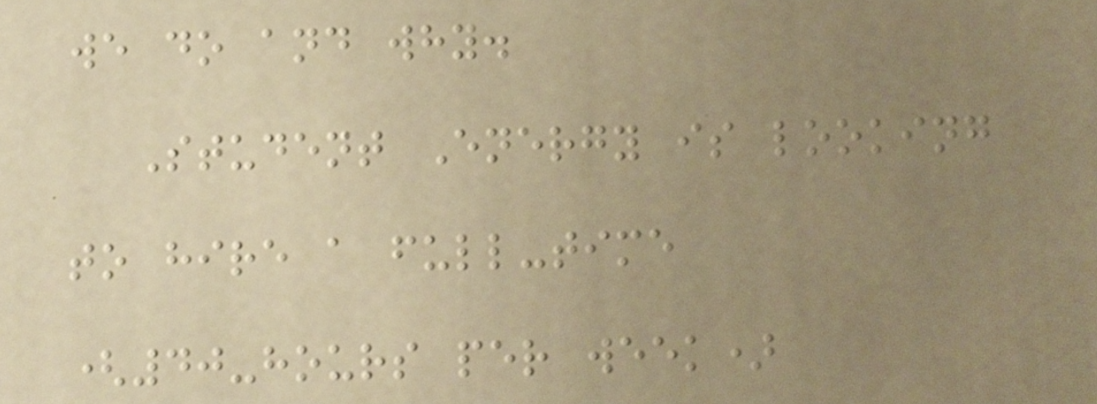we do and why.
Student Energy is looking
to hire a full-time
(40-hours per week)
